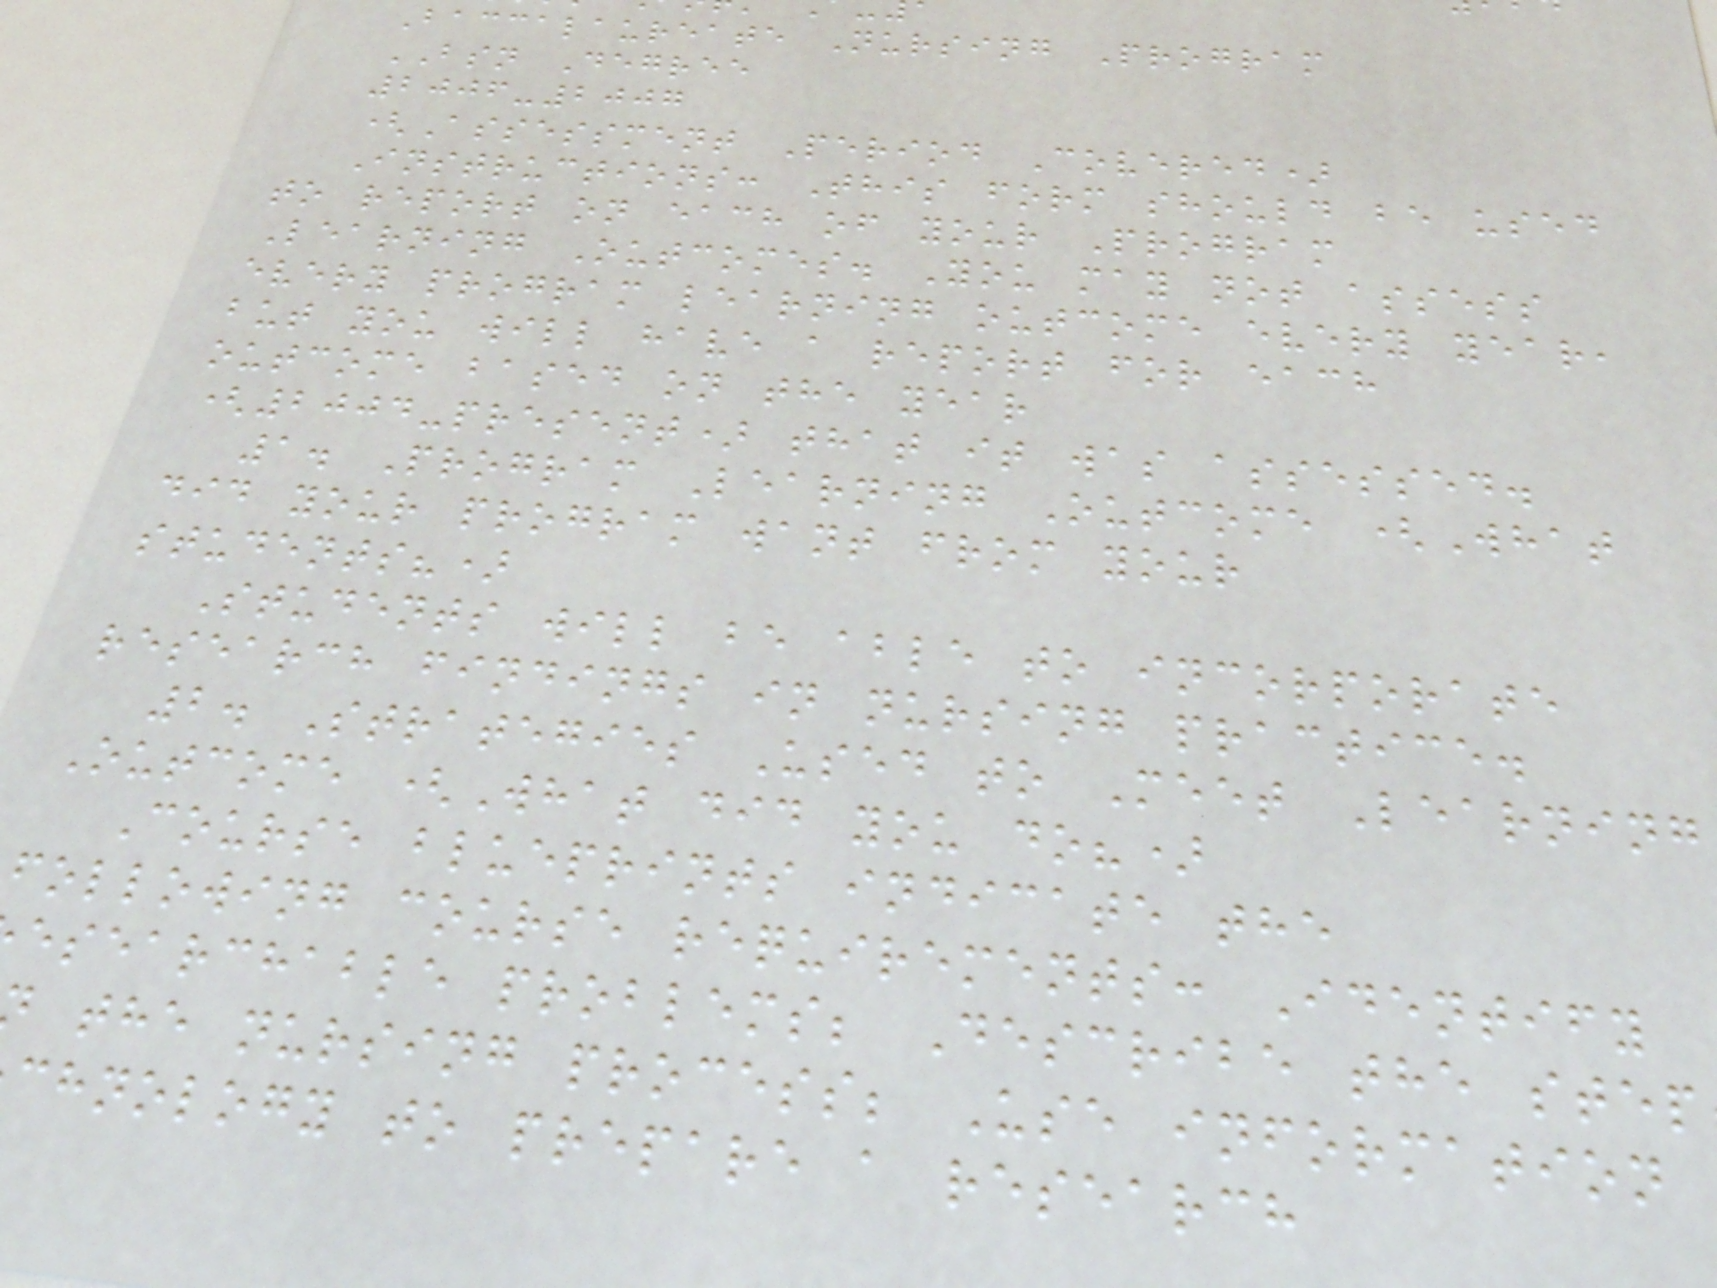Baccalaureate Nursing Program
BSN Degree
2006-2007
(Assessment Period Covered)
Instructions: This form should be used
to report on each of your Program
Learning Outcomes. You may not assess
every program learning outcome every year,
but you will have a report for each
outcome based on the year
(2004-present) that it was assessed.
1. Program Learning Outcome (What
did your program want from your
students?)
Students will be able to incorporate
research findings in nursing practice.
2. Strategies Used to Meet Learning
Outcome (What did you do?)
Course blueprints indicate the
following course requirements: Identify
esearchable problems; Describe the step
the nursing process; Use information
chnology to prepare a research
